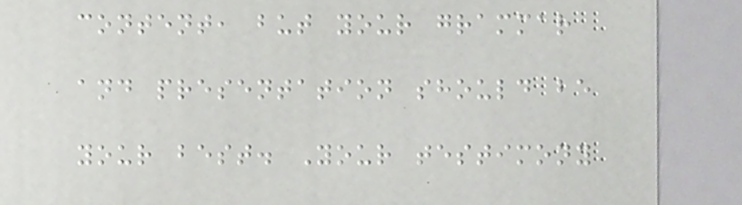content, but your grammar
and presentation should be
your best. Your testimony
